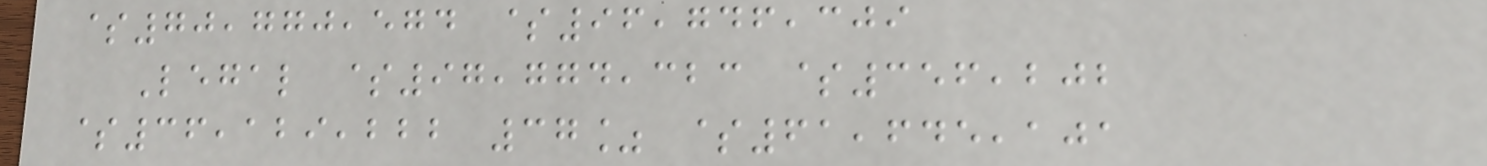$70,770,574 $96,746,309
Legal $97,774,323 $356,202
$36,129,222 37% $61,645,101
